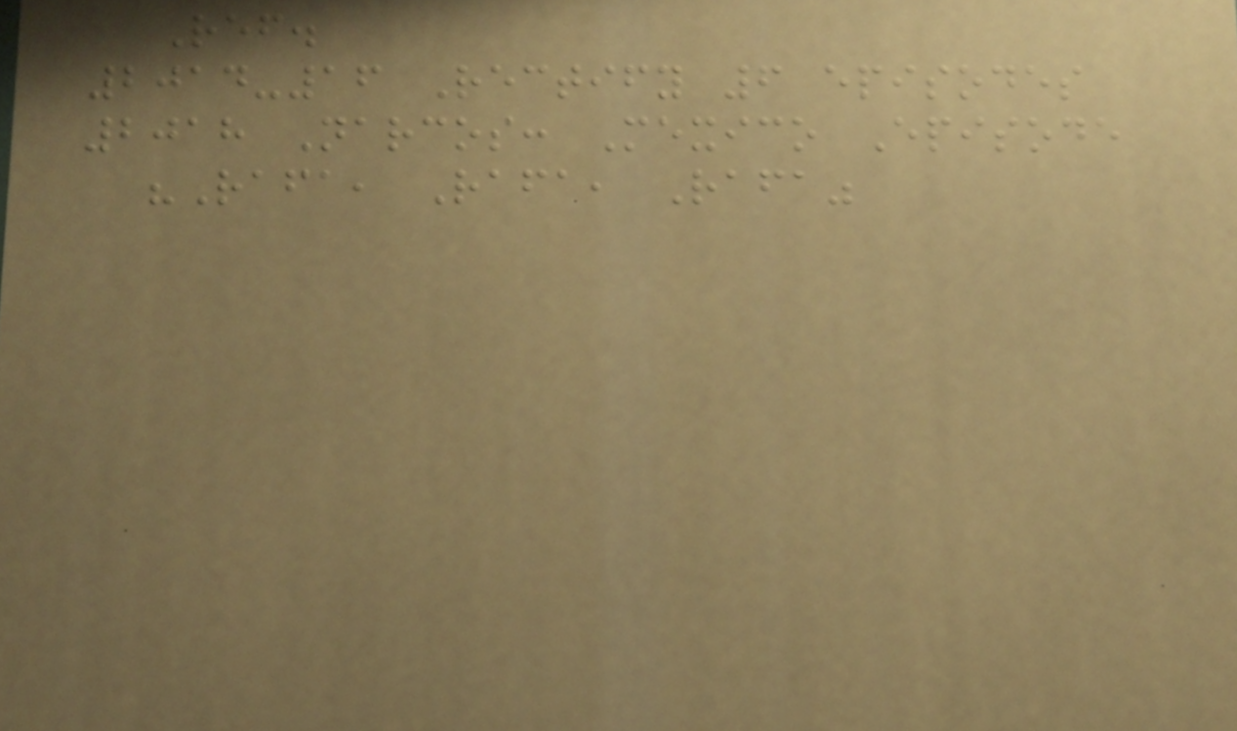Ref.
2014-16 Rectify 6 episodes
2018 Narcos: Mexico Episode
"Rafa, Rafa, Rafa"
